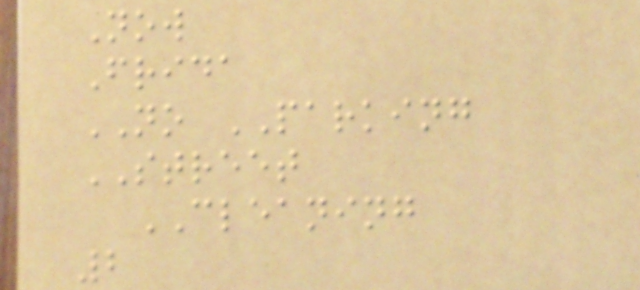Now
Frida
NO PARKING
STREET
CLEANING
2
